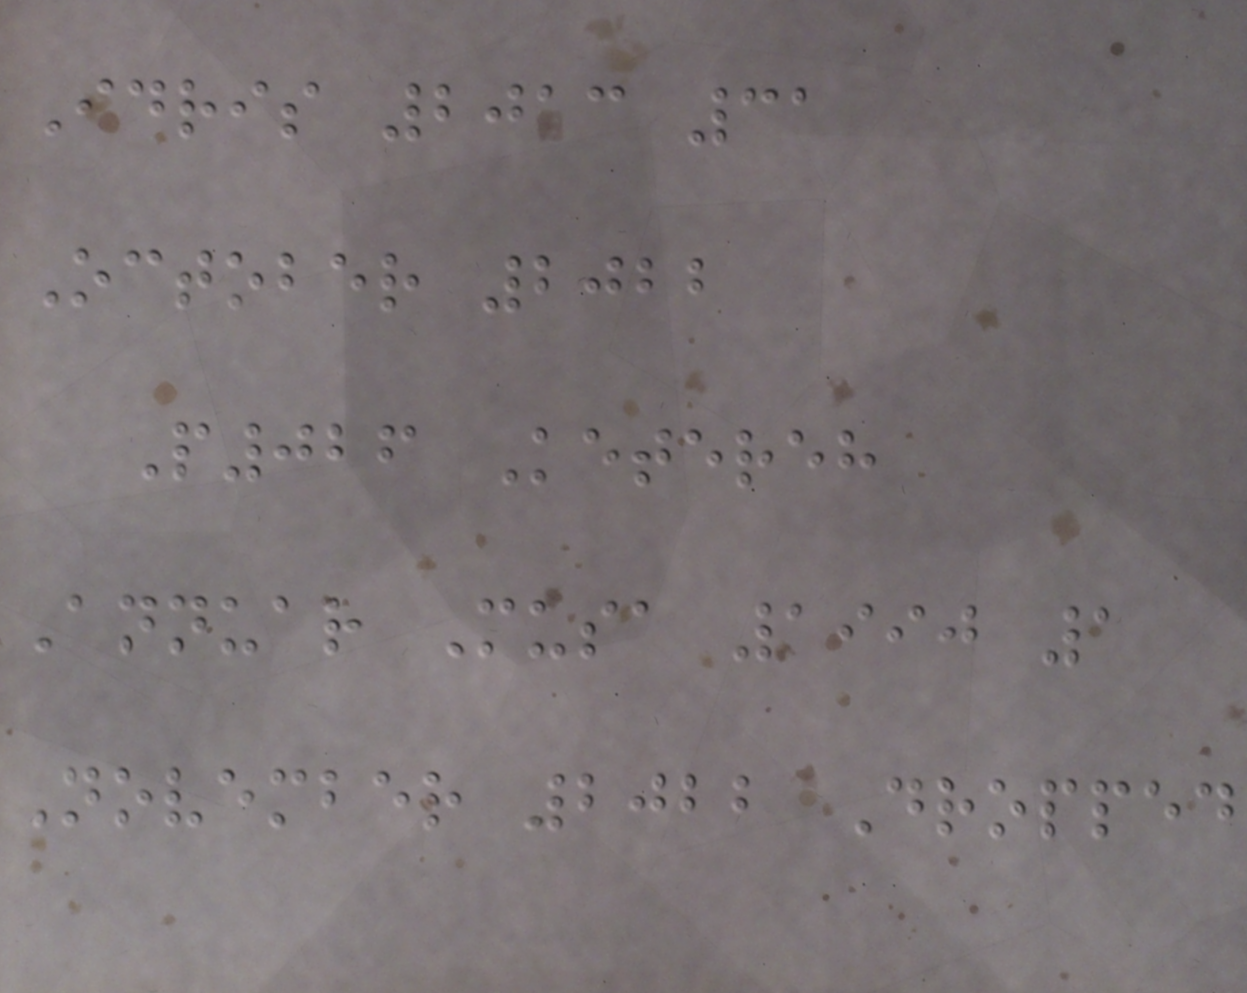Idris 2013 31
October 2022
P026 Ketereh
Annuar Musa 1990 1
November 2022 Dropped
